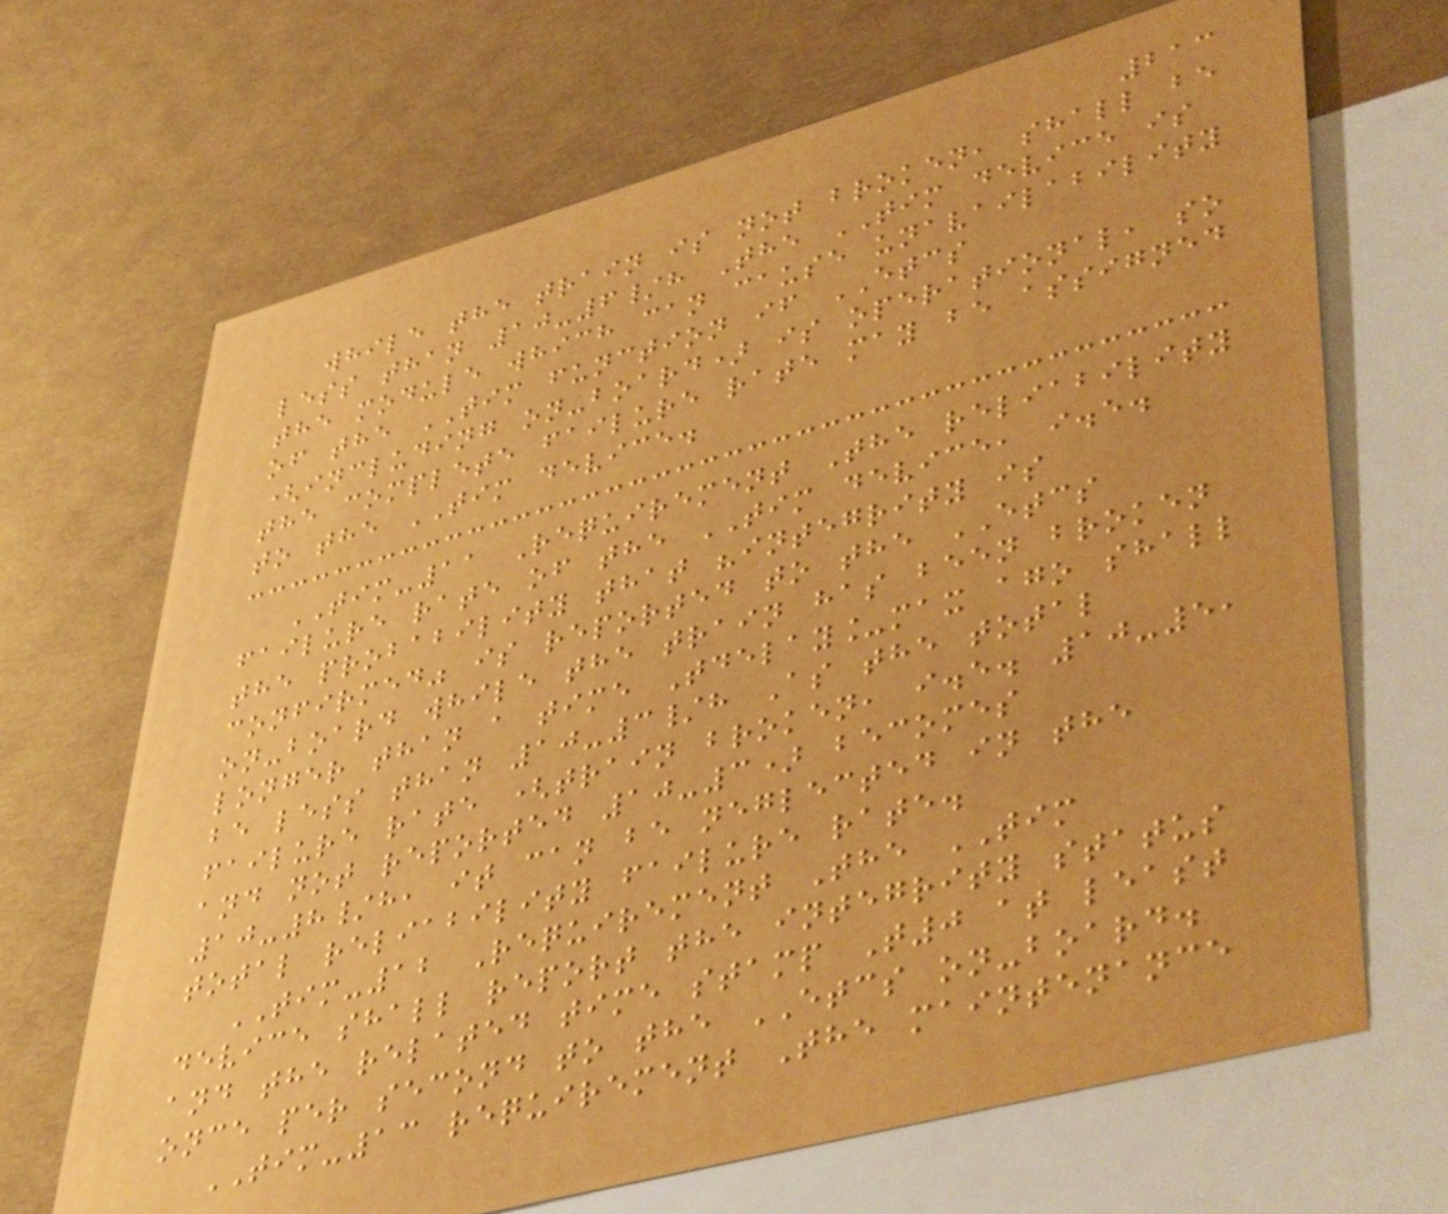213
while the train is not broken, shall be
less than 10-6/h The TIM device is
the module which can cause unavailability
of the TIM function if ETCS
(including on-board) is operational, so
the complete failure rate may be assigned
to the TIM device.
TIM-11 Requirement The reliability
failure rate of the TIM device, i.e.
the probability that "integrity is
confirmed" is reported to the ETCS
on-board while the train has been broken
longer than a time Tdelay_max ago shall
be less than 10-3/h As the total
failure rate (train broken, i.e. 10-5,
and not reported 10-3) becomes
10-8/h, it can be neglected in the
total reliability failure rate.
TIM-12 Requirement The TIM
device shall report the integrity status
and the related time stamp T0 at least
once per second to the ETCS on-board.
TIM-13 requirement The maintenance
